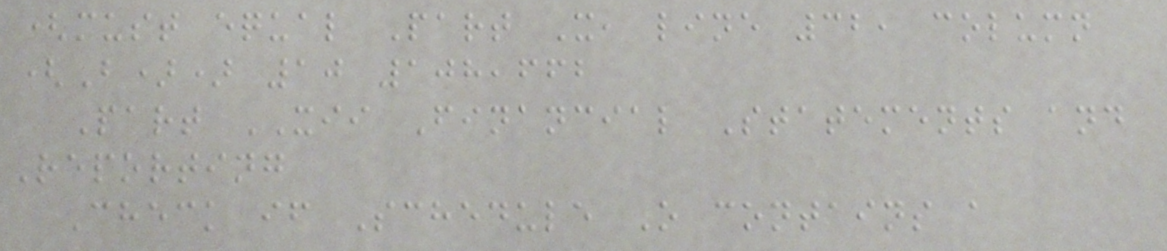(must equal Part X, line 32, column
(B)) 10 108,662
Part XII Financial Statements and
Reporting
Check if Schedule O contains a
